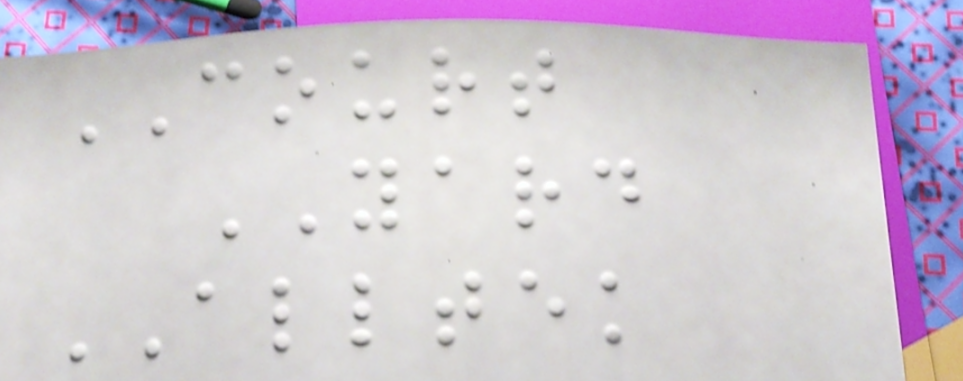COURT
YARD
ALLTEK
